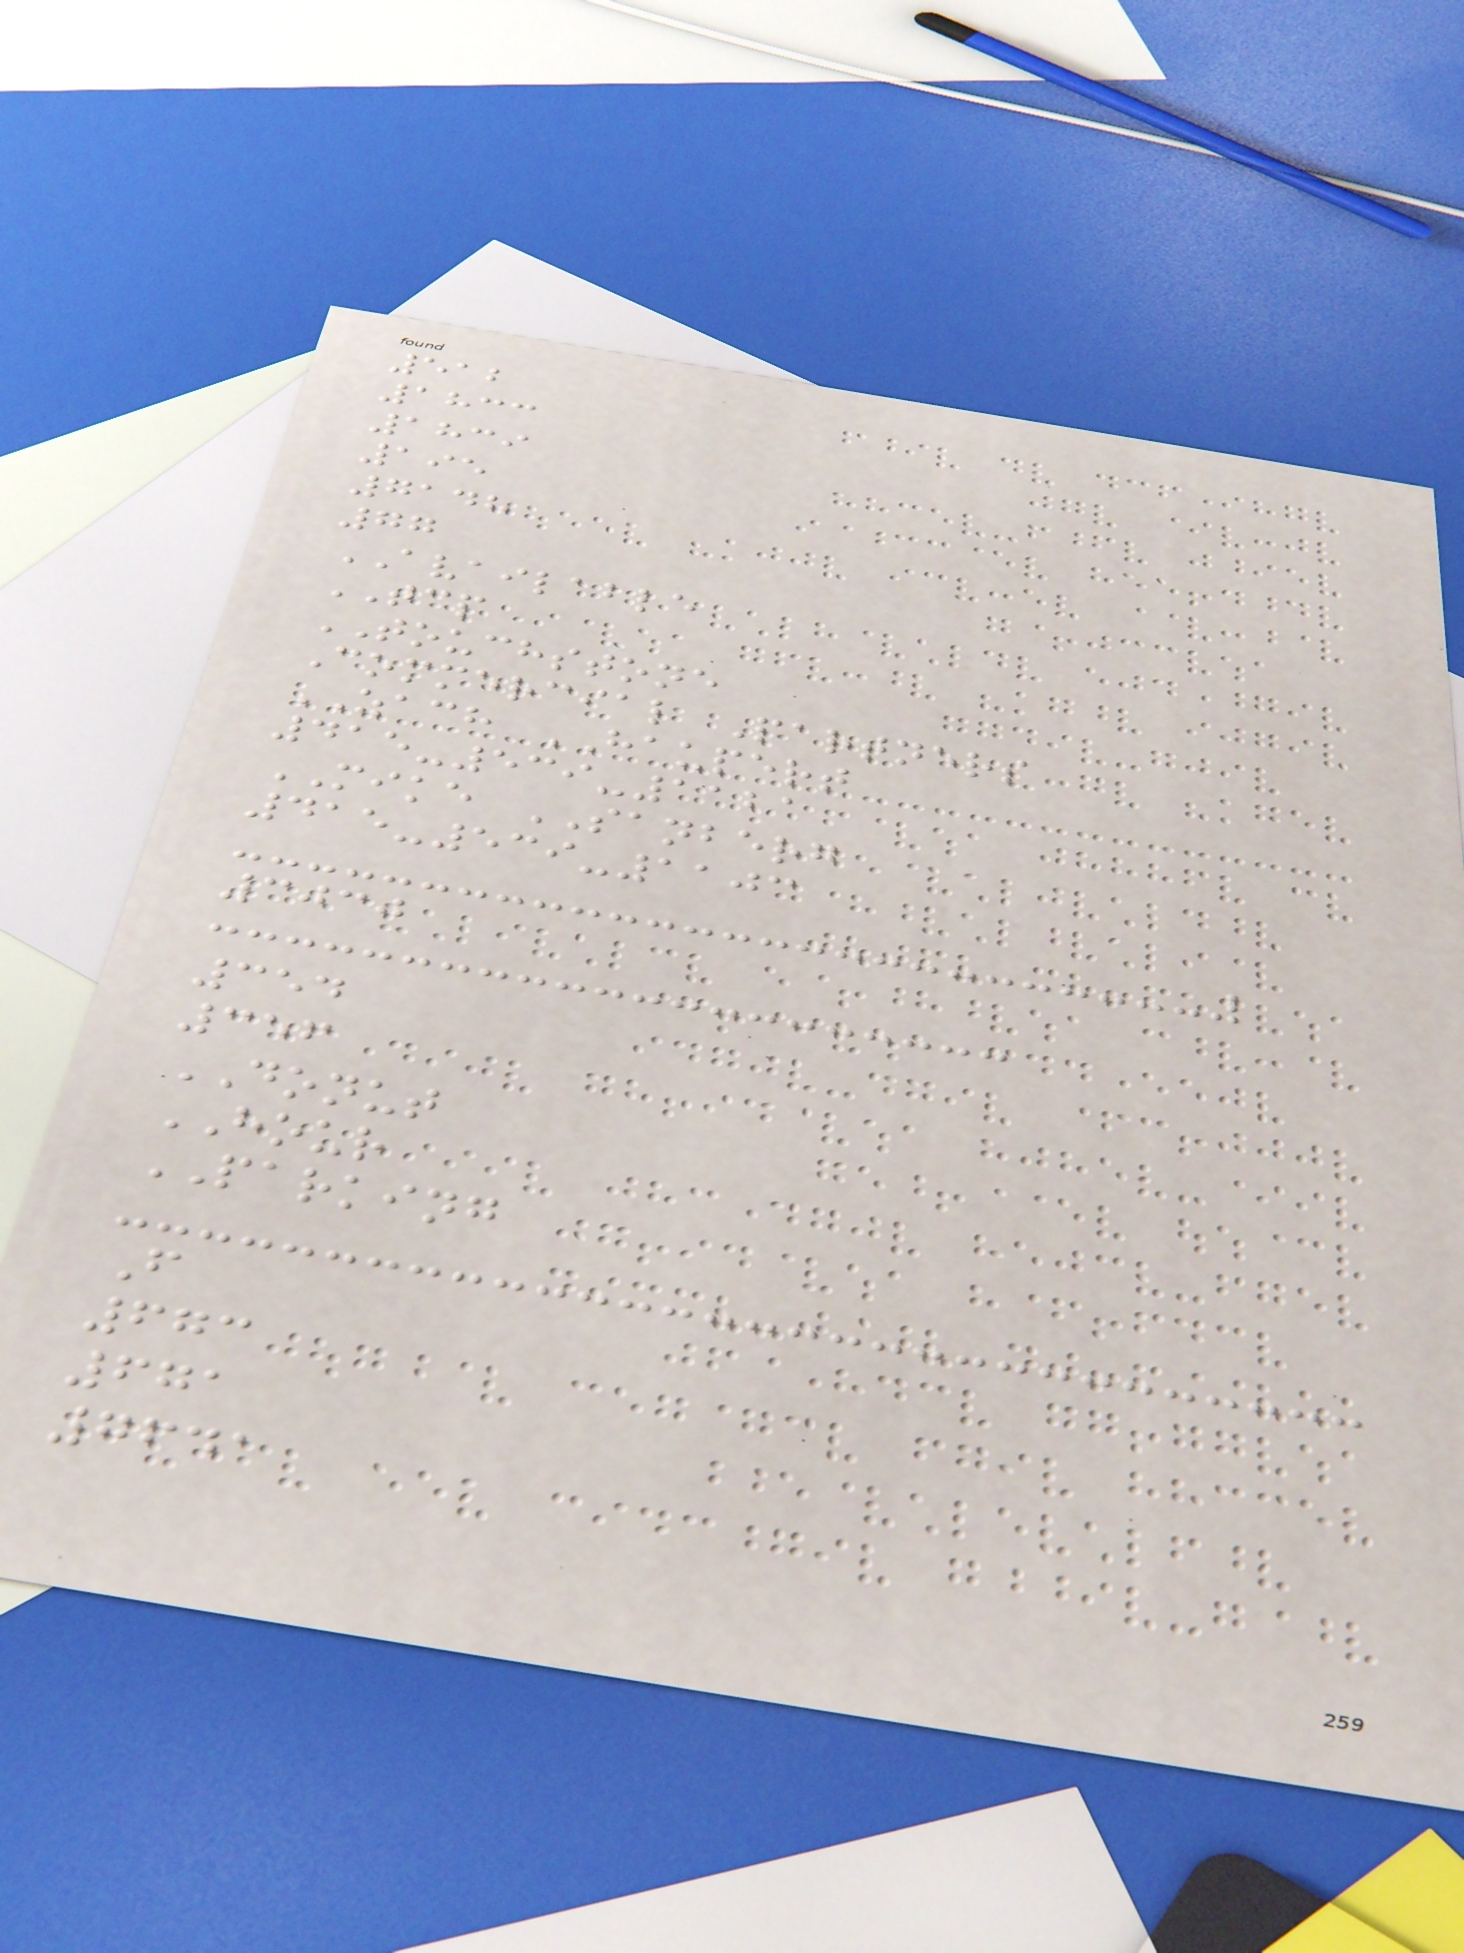512
1833
1839
195
7148
77
AVAILABLE
TCP
TOUCHSTONE
Commercial Partners
ZACH HAUPERT
415-539-1121
MIKE SANBERG
415-539-1103
3030
354
356
DONUT
HOUR
PARKING
F
673
671
7641
